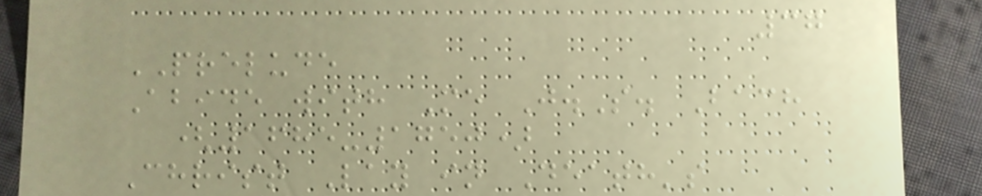37
PRELUDE
Abide with Me J.S. Bach
(1685-1750)
Christ Lay in Death's
